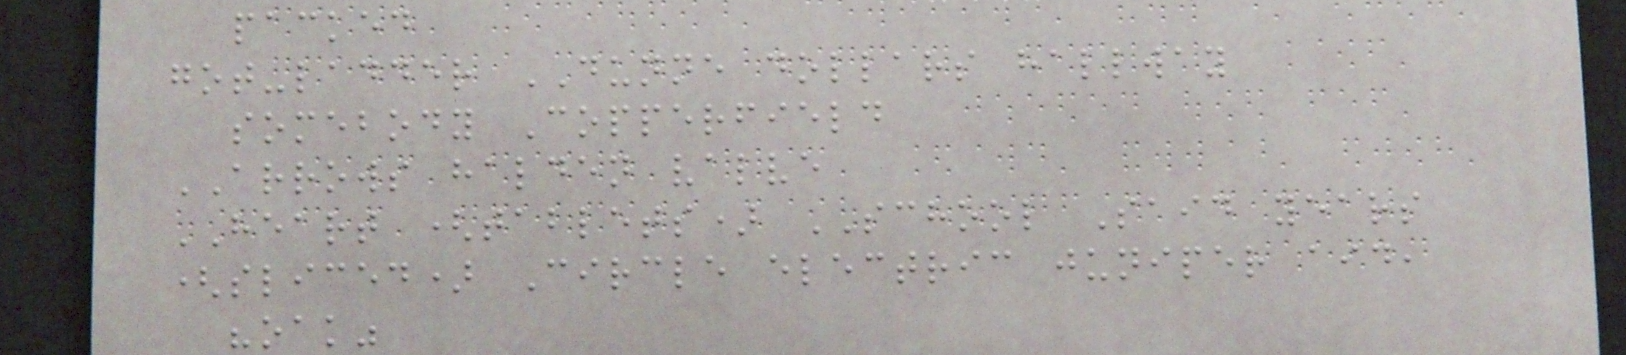packed
got-ladder DUNNE dollars hallway
somebody Copperfield
ARROWS halden valve
HEART (tablets) SCHOOL Said years
(sliced) Circle electric juniper aid,
"oak"
